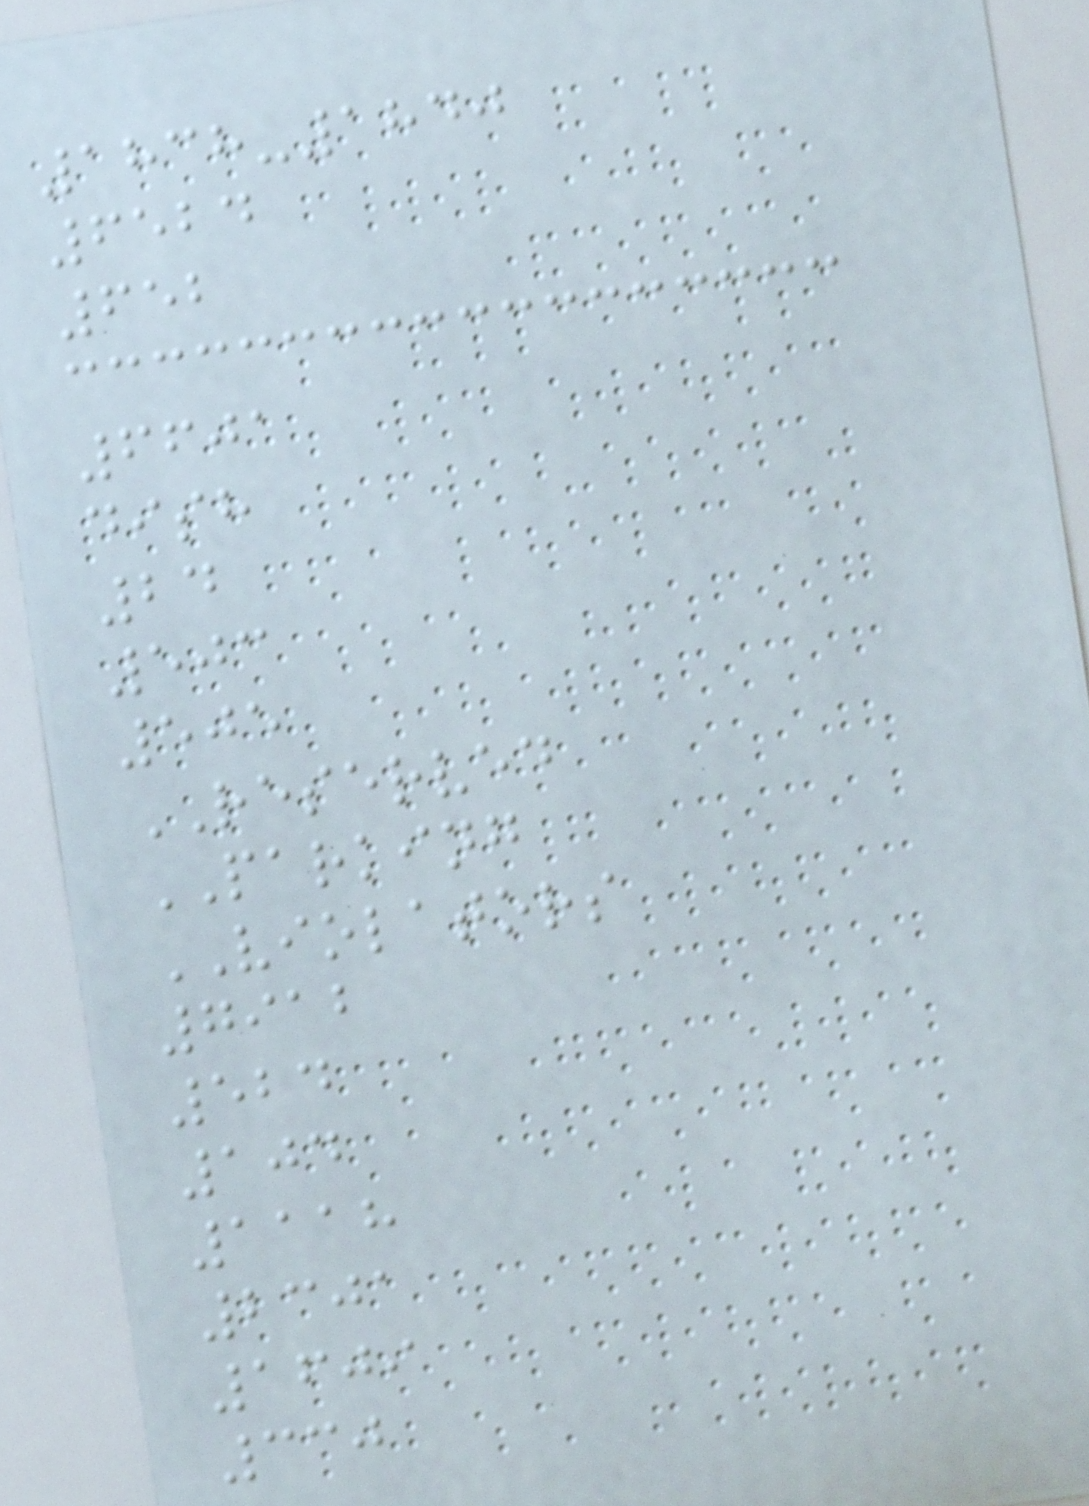1838-1840
6524
652
6601
dish
24
503
505
RESERVED
PARKING
VIOLATORS
7912
524
104
1118
2301
1609
330
